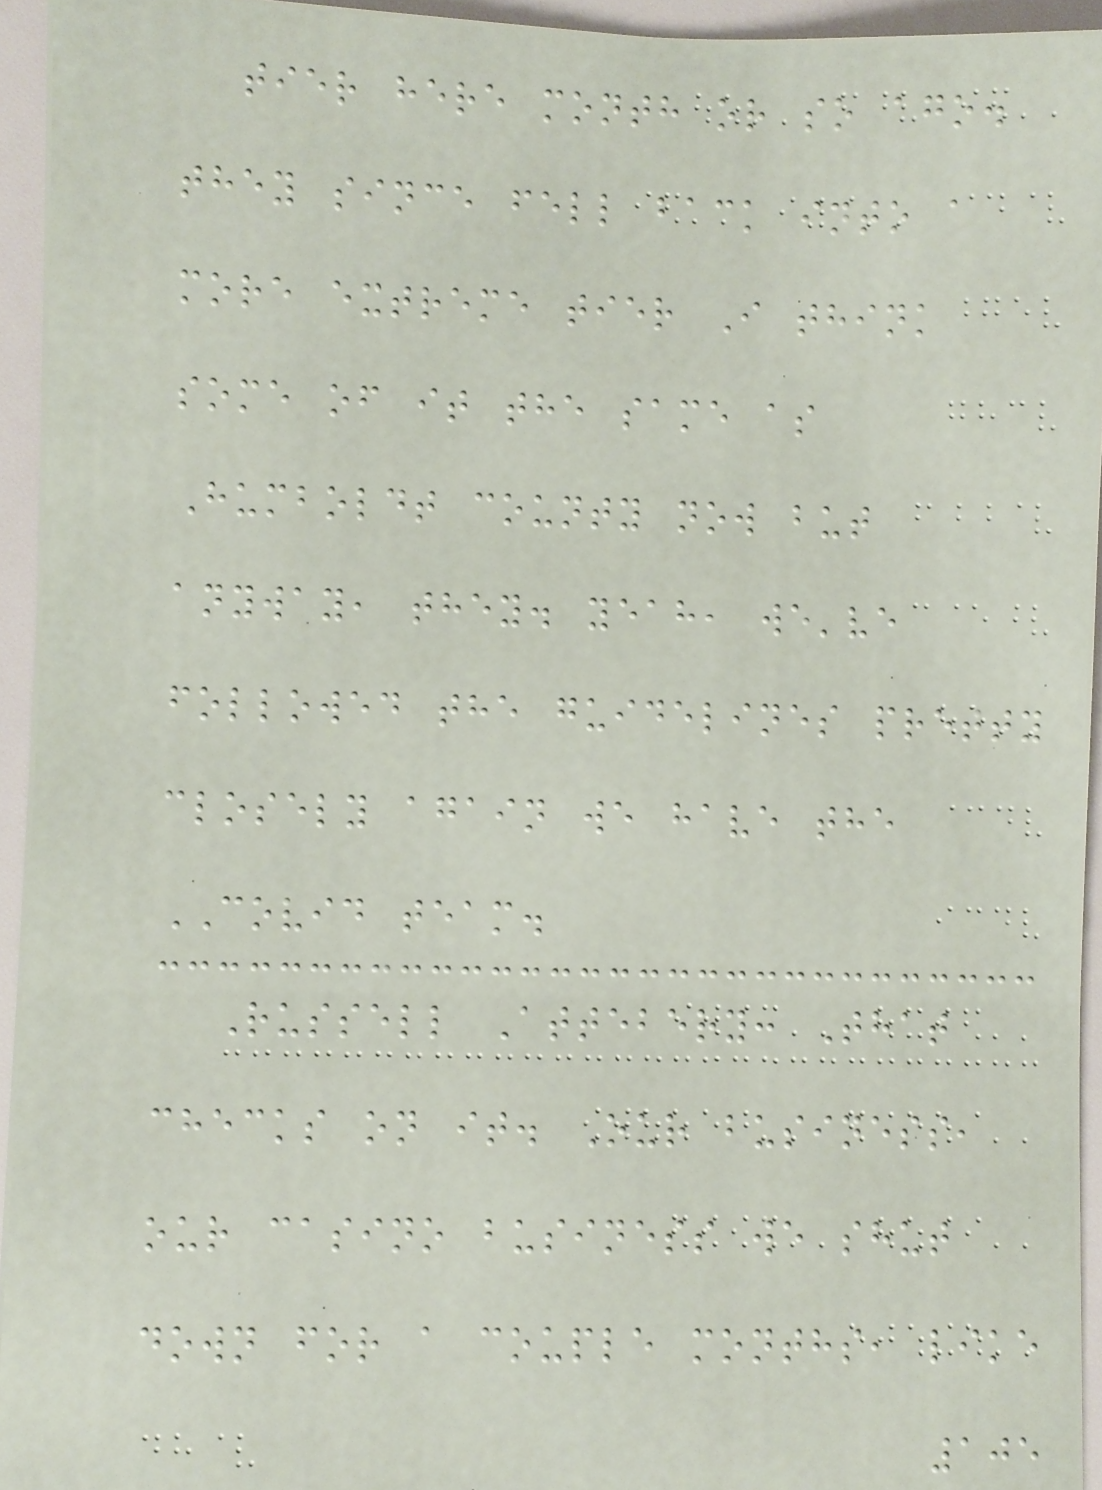tier here month or so ago.
they since fell back into a
more extreme tier I think
some of it the same as
Humboldt county now but
anyway, they. yeah, we've
followed the guidelines pretty
closely again we have the
COVID team.
Russell Attebery: That
checks on it. Our business,
our casino business we shut
down for a couple months, like
105
